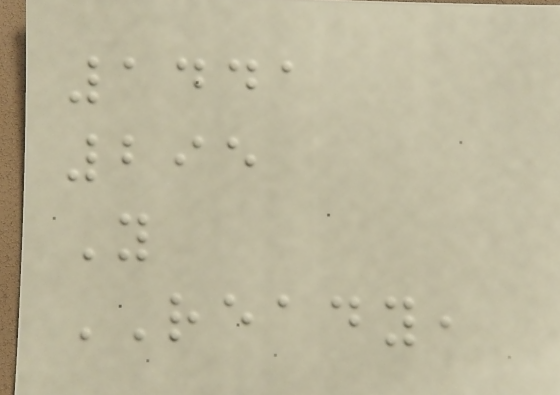1441
295
Y
READY,
